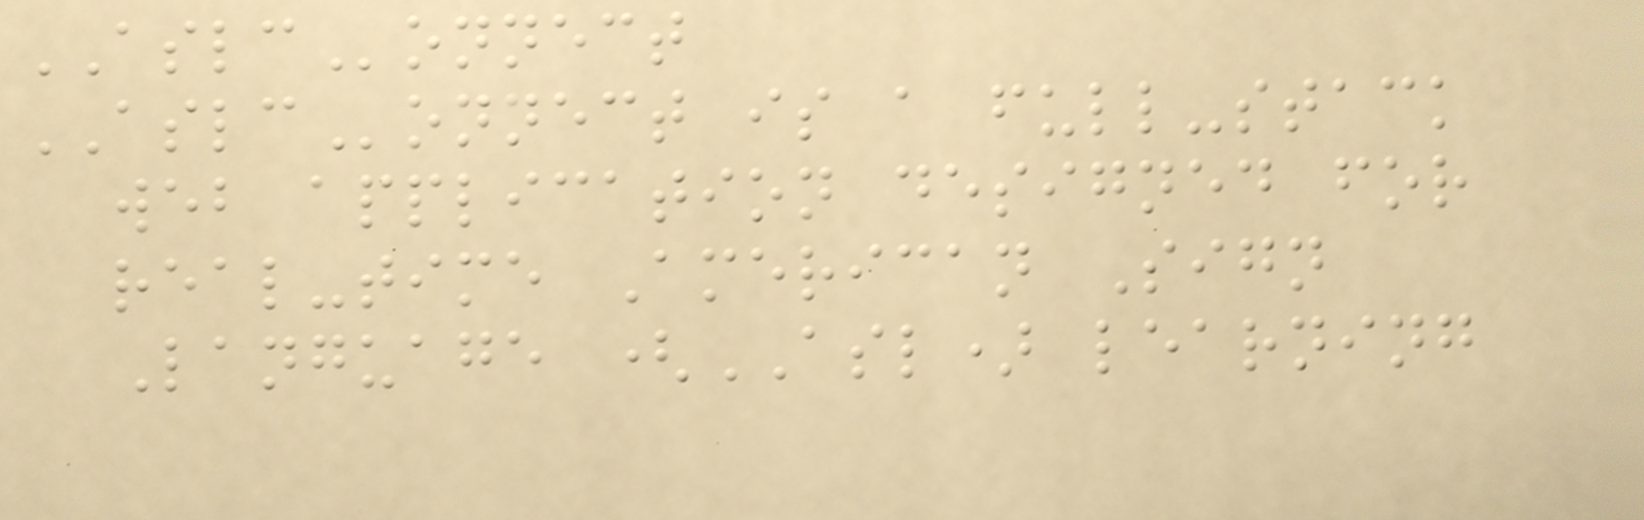ASLConnect
ASLConnect is a full-stack
web application designed for
real-time American Sign
Language (ASL) learning
